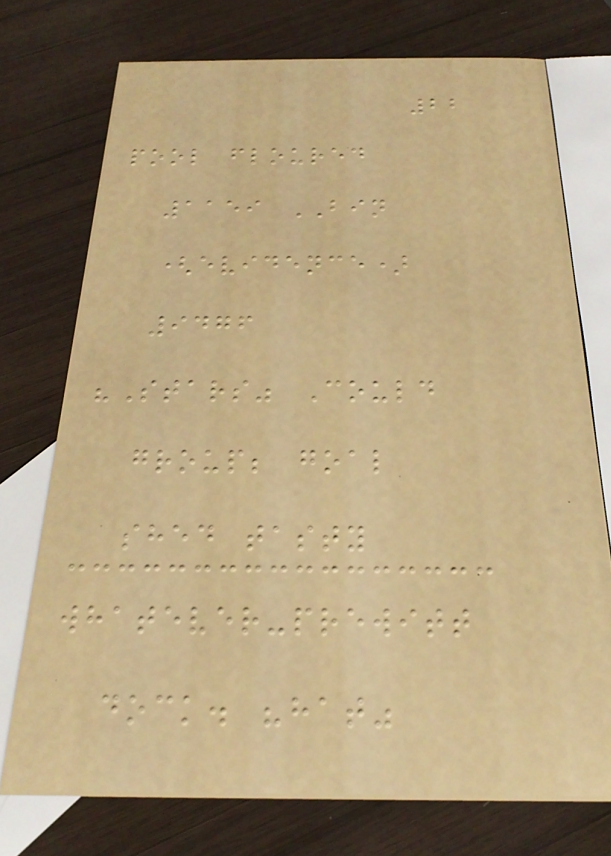22
pool floured
1159 BIN
(evidence)
9476
"Stars" Could
group; goal
shed tasty
whatever-prewitt
dock. "hat"
